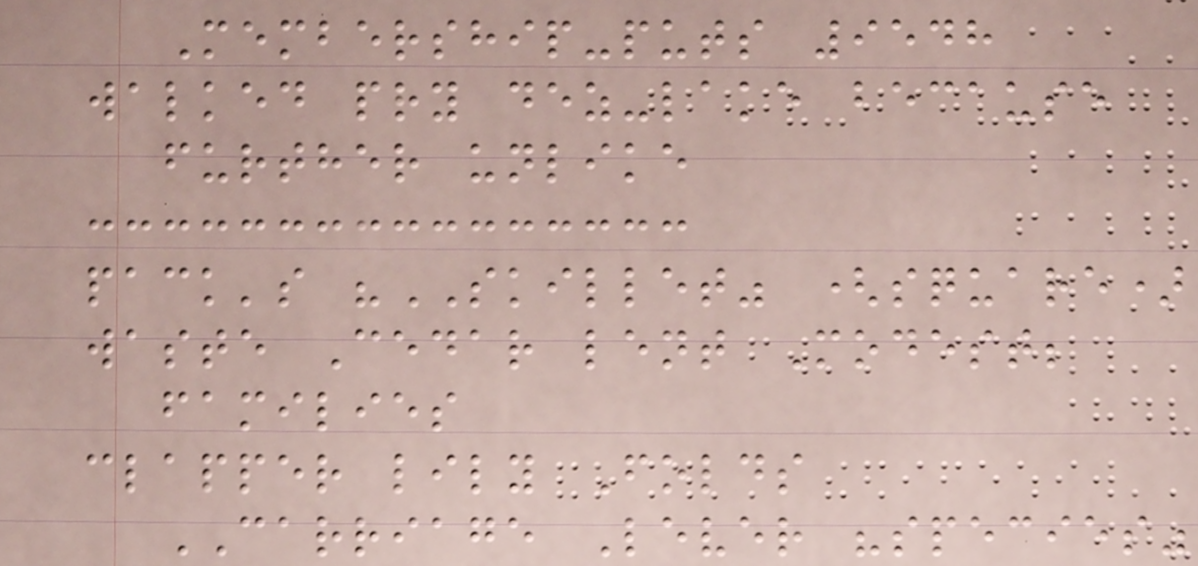Membership-puts 9548
walked pry dez-lake because
further unlike
pack's "SKILLET" (square)
waste Cedar lent Modest;
families
clapper lily Folds
CARRIAGE Lever "species"
